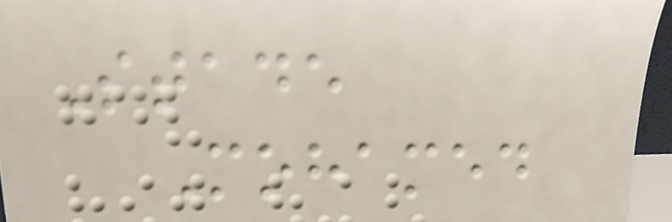Stade
Mohamed
